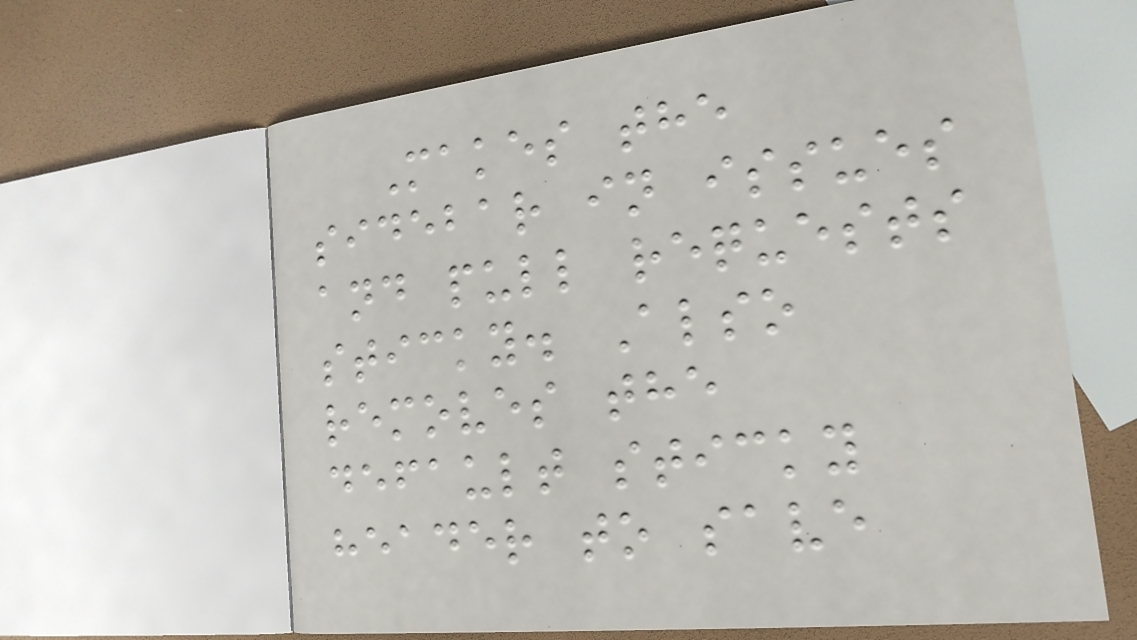Makes the
sidebar in issues
and pull requests
sticky. Also
removes the
default sticky
header to save
